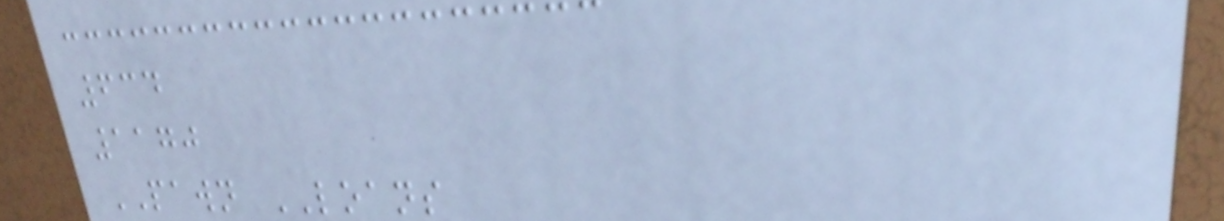634
1170
PAWN LOANS
